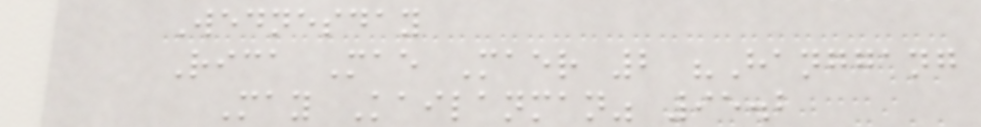Wednesday
Rica Mae Maer 2 "Hanggang
May Kailanman" 95.2
